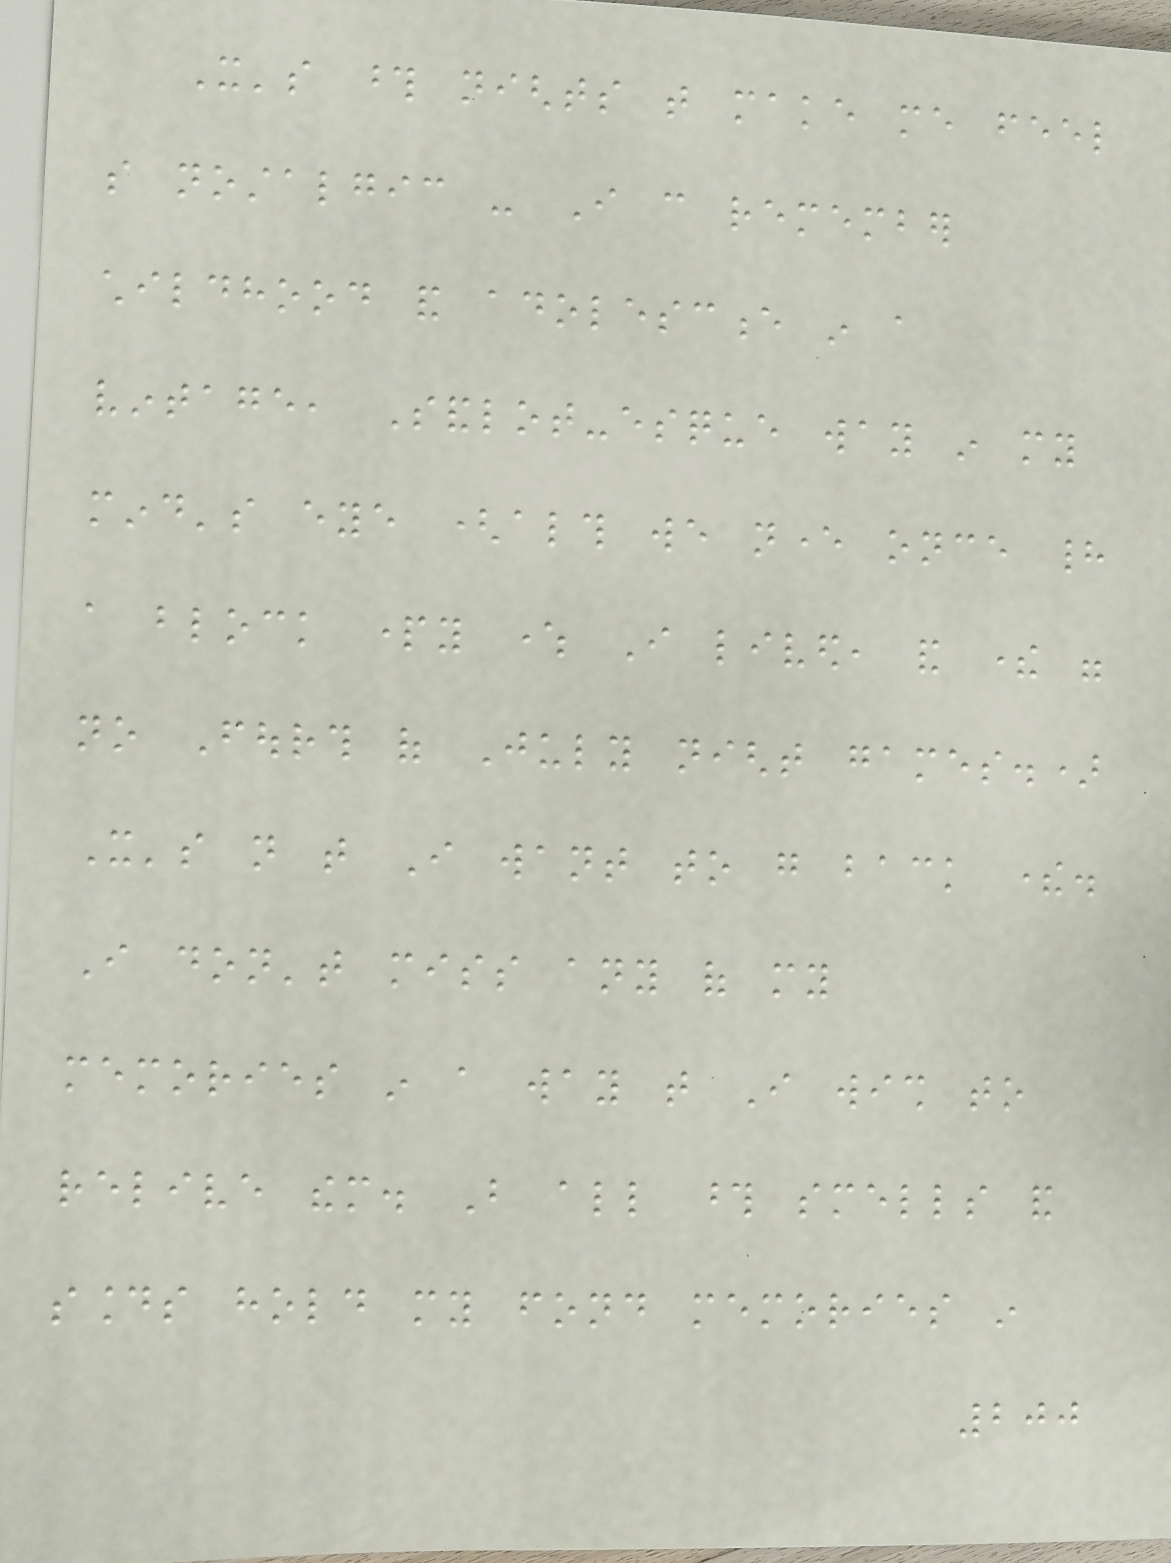It's those nights that make me feel
so nostalgic - I can remember
childhood and adolescence in a
vintage, Sandlot-esque way in my
mind's eye (although we never once had
a block party where I lived, and there were
no Fourth of July night games.)
It's not that I want to go back there.
I don't miss any of my
memories in a way that I wish to
relive them. But all those smells and
sounds hold my fond memories in
200
